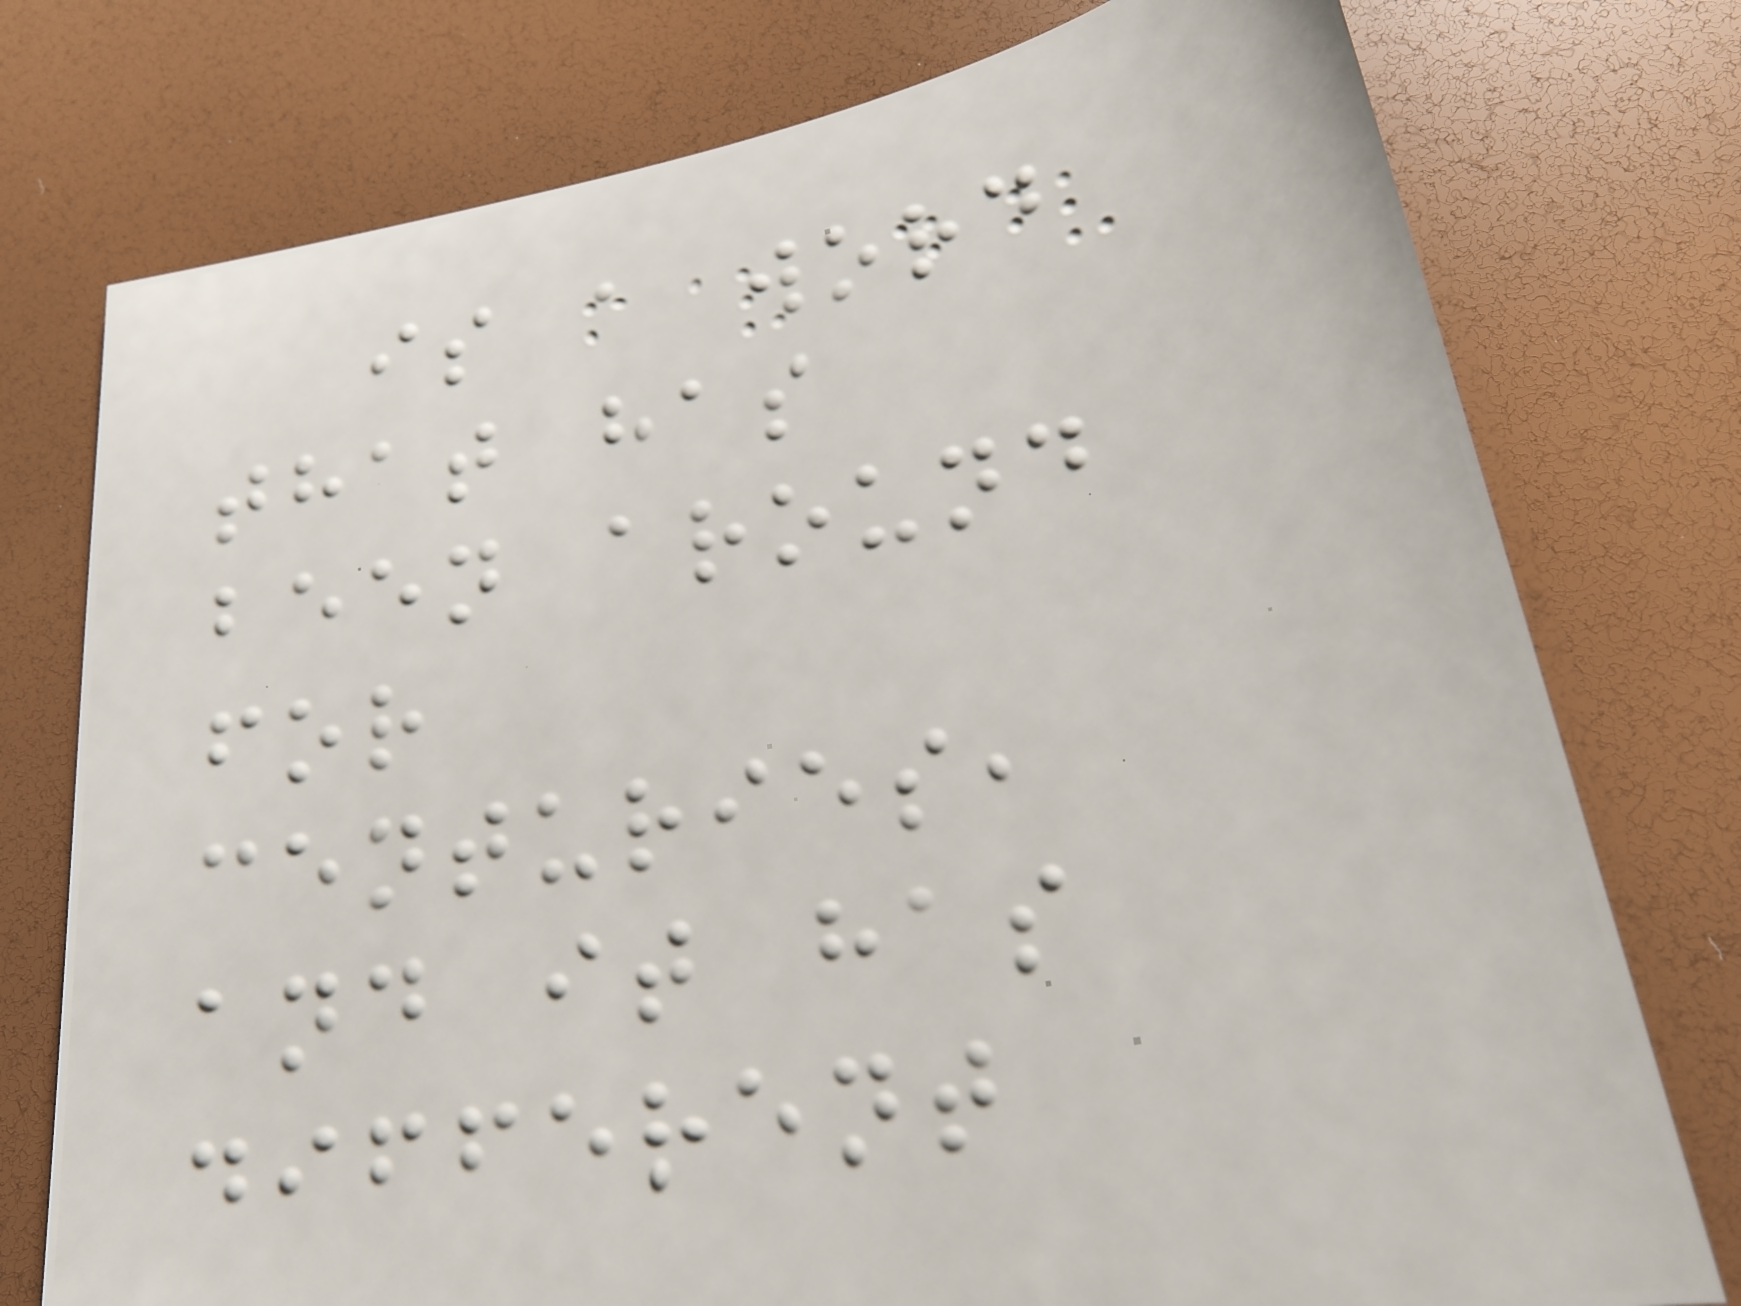is a word
that has
been around
for
centuries,
and it has
different
